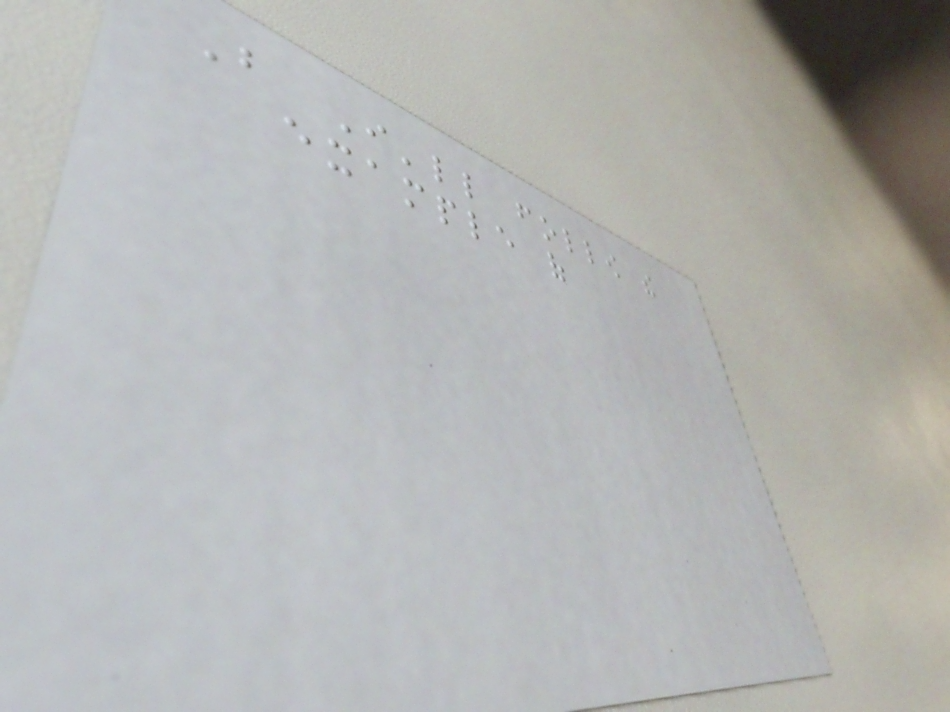But I'll follow the
example of
